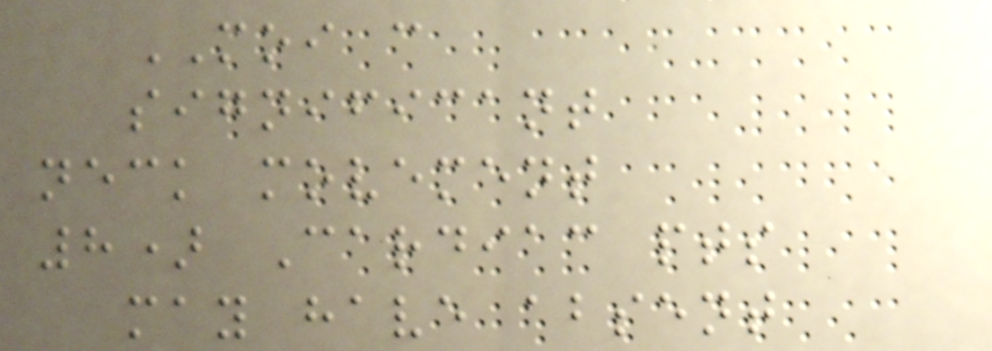MOI c
significant
neck movement
8) Cardiac pts
may have absent
